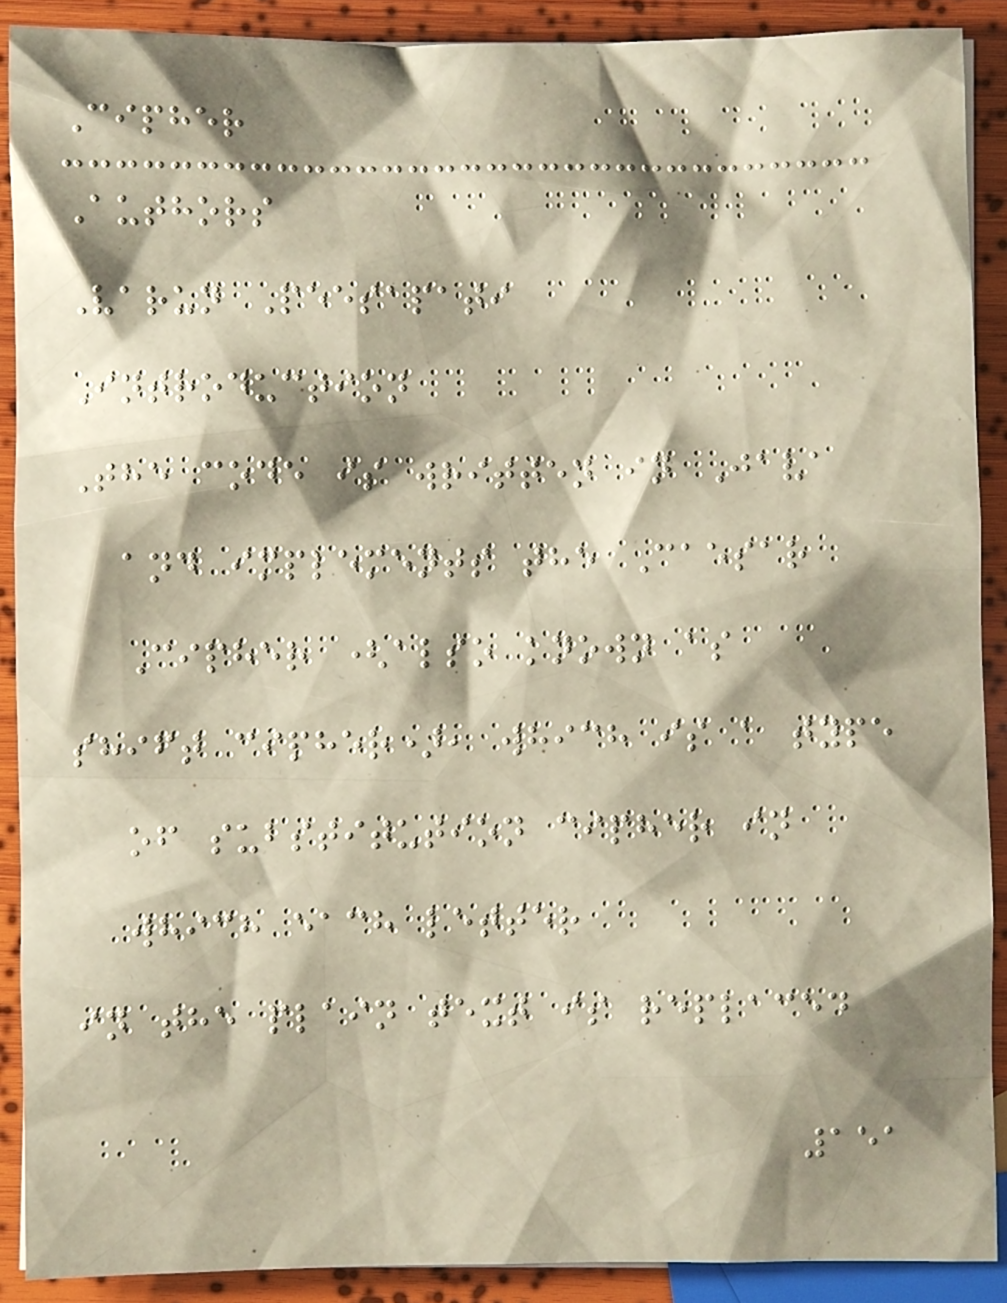Cipher
Authors
Varun Peesapati
Introduction
The code is written in Java
and implements the Caesar
Cipher (also known as
shift cipher), which is a type
of substitution cipher in
which each letter
in the plain text is replaced
151
